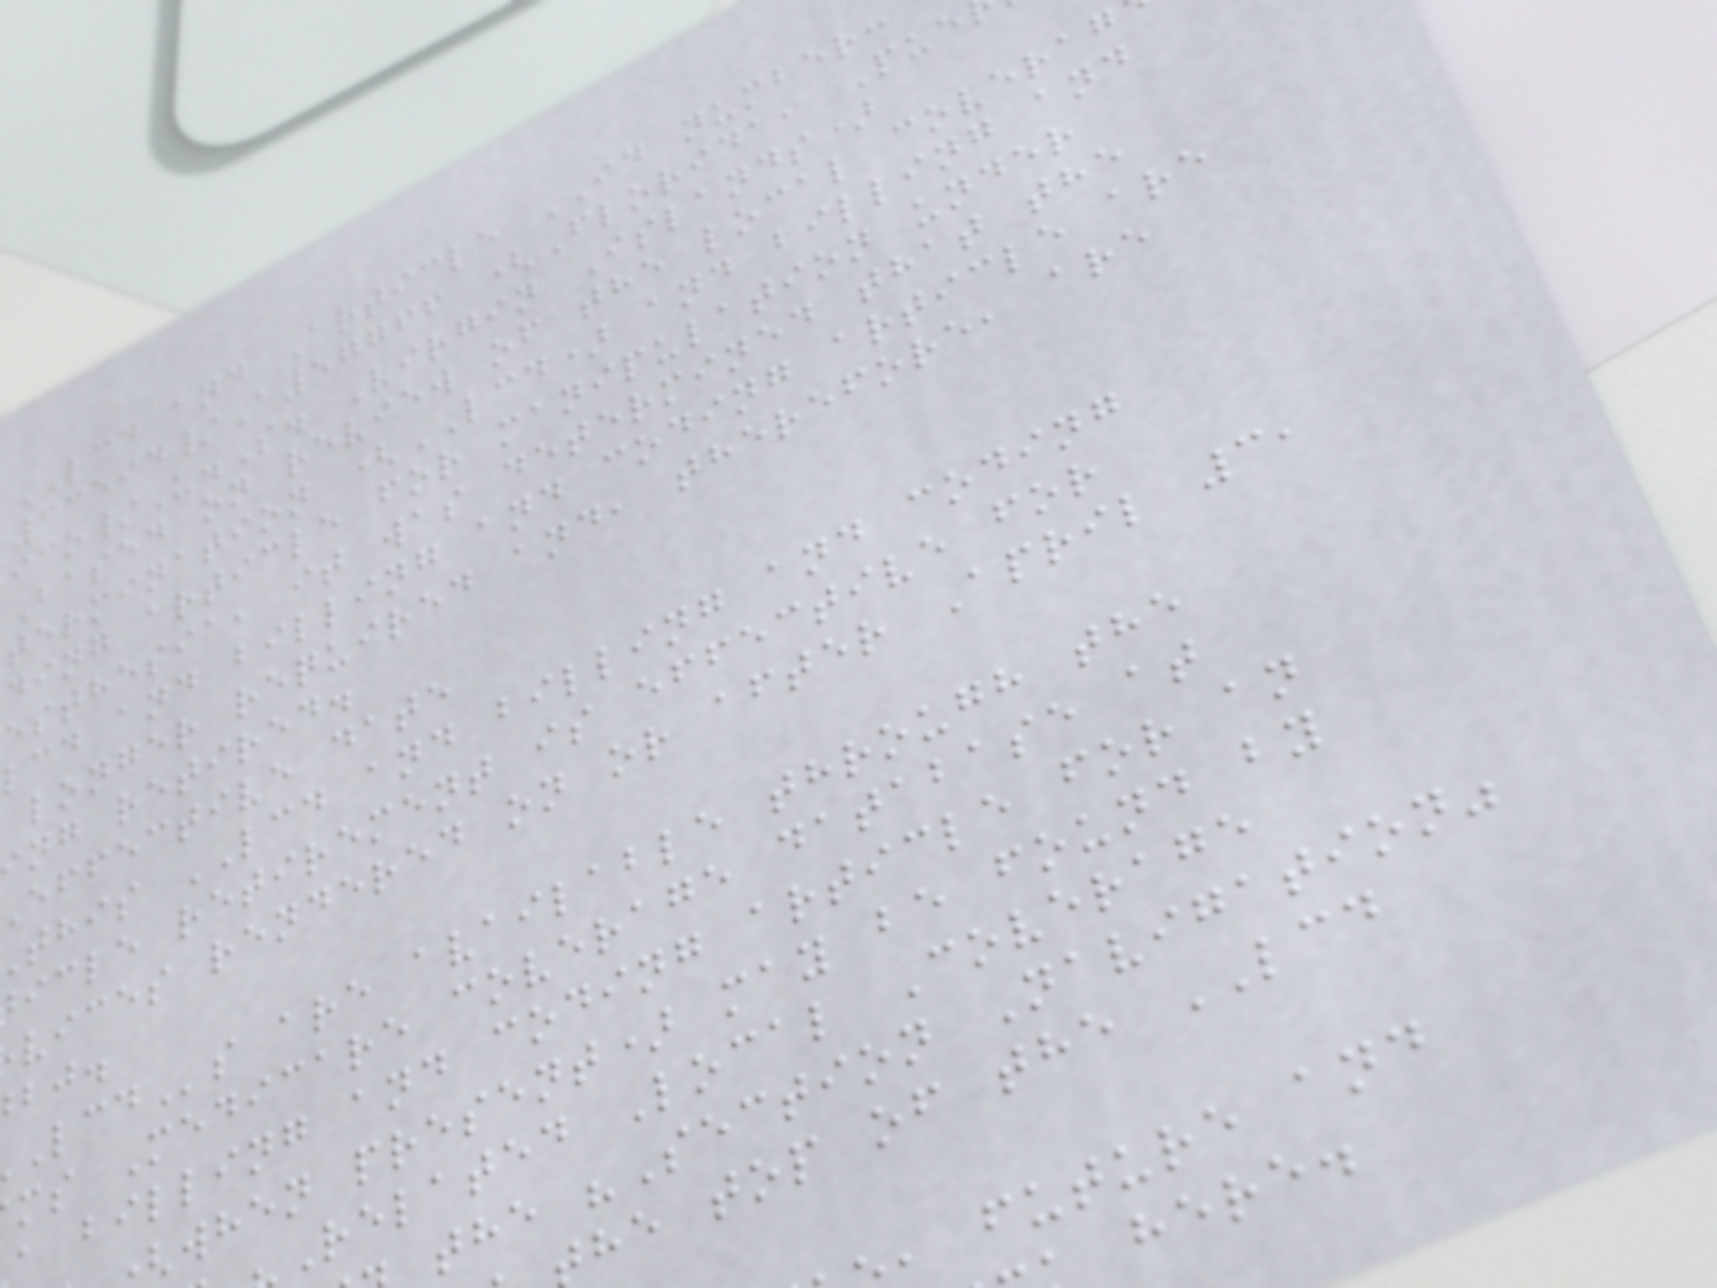LCD and Article ID number:
33594/A57766 (Florida, Pue
ico/U.S. Virgin Islands)
Based on review of the local coverag
termination (LCD) and billing and
ding article for manipulation under
esthesia, it was determined that the
lcd and billing and coding article are
longer required and, therefore, are
ng retired.
effective date
this LCD and billing and coding
icle retirement is effective for
vices rendered on or after April 3,
s are available through the
ms Medicare coverage database at
a billing and coding article for an
when present) may be found by
Related Local Coverage
the "Section Navigation"
he top of the LCD
, future and
